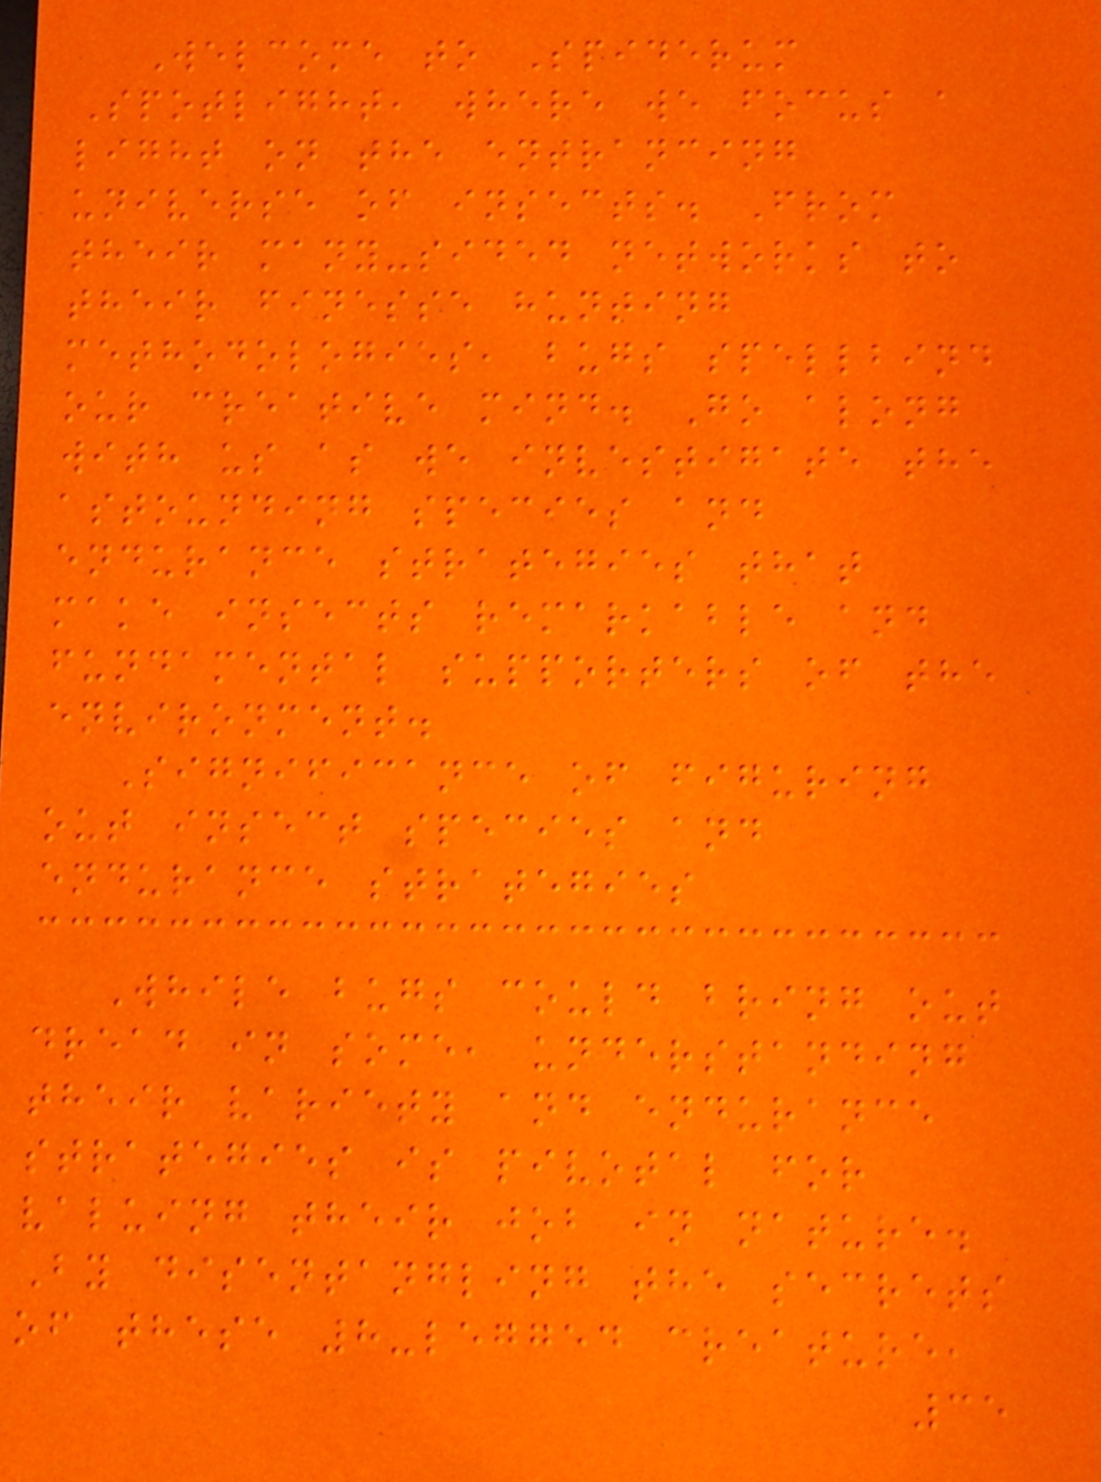Welcome to Spiderum
Spotlight, where we focus a
light on the entrancing
universe of insects. From
their many-sided networks to
their finesse hunting
methodologies, bugs spellbind
our creative mind. Go along
with us as we investigate the
astounding species and
endurance strategies that
make insects remarkable and
fundamental supporters of the
environment.
Significance of figuring
out insect species and
endurance strategies
While bugs could bring out
dread in some, understanding
their variety and endurance
strategies is pivotal for
valuing their job in nature.
By disentangling the secrets
of these 8-legged creature,
35
